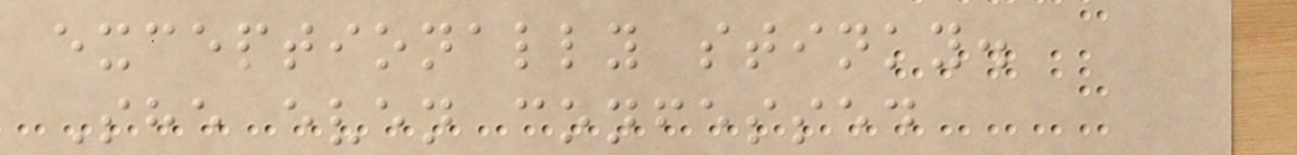exceptionally stinky.
She even confessed
